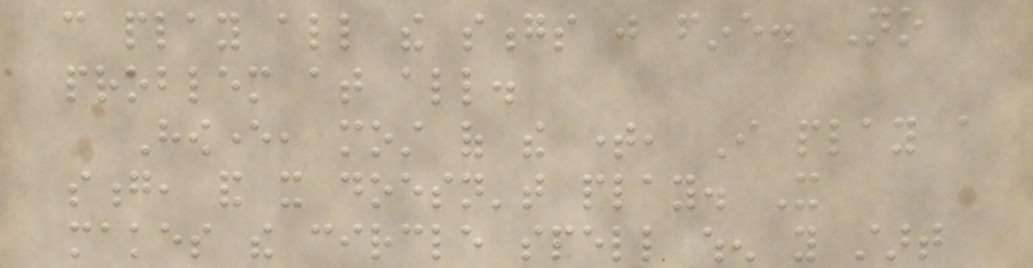can play all the songs just fine. No
problem at all.
However, most of the time, I play a
song, and it doesn't play. It
makes the circle spell when you start
